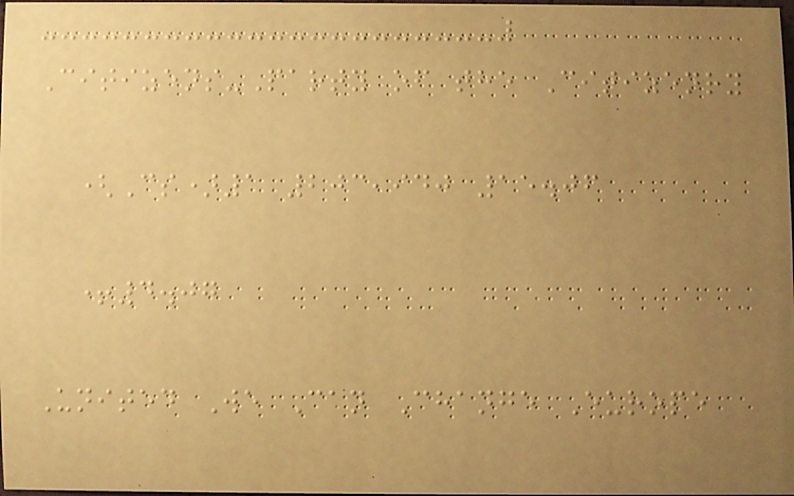Citizens-Party of the Citizenry
(Cs)1 203,940 15.06
+4.07
United We Can Change Europe
